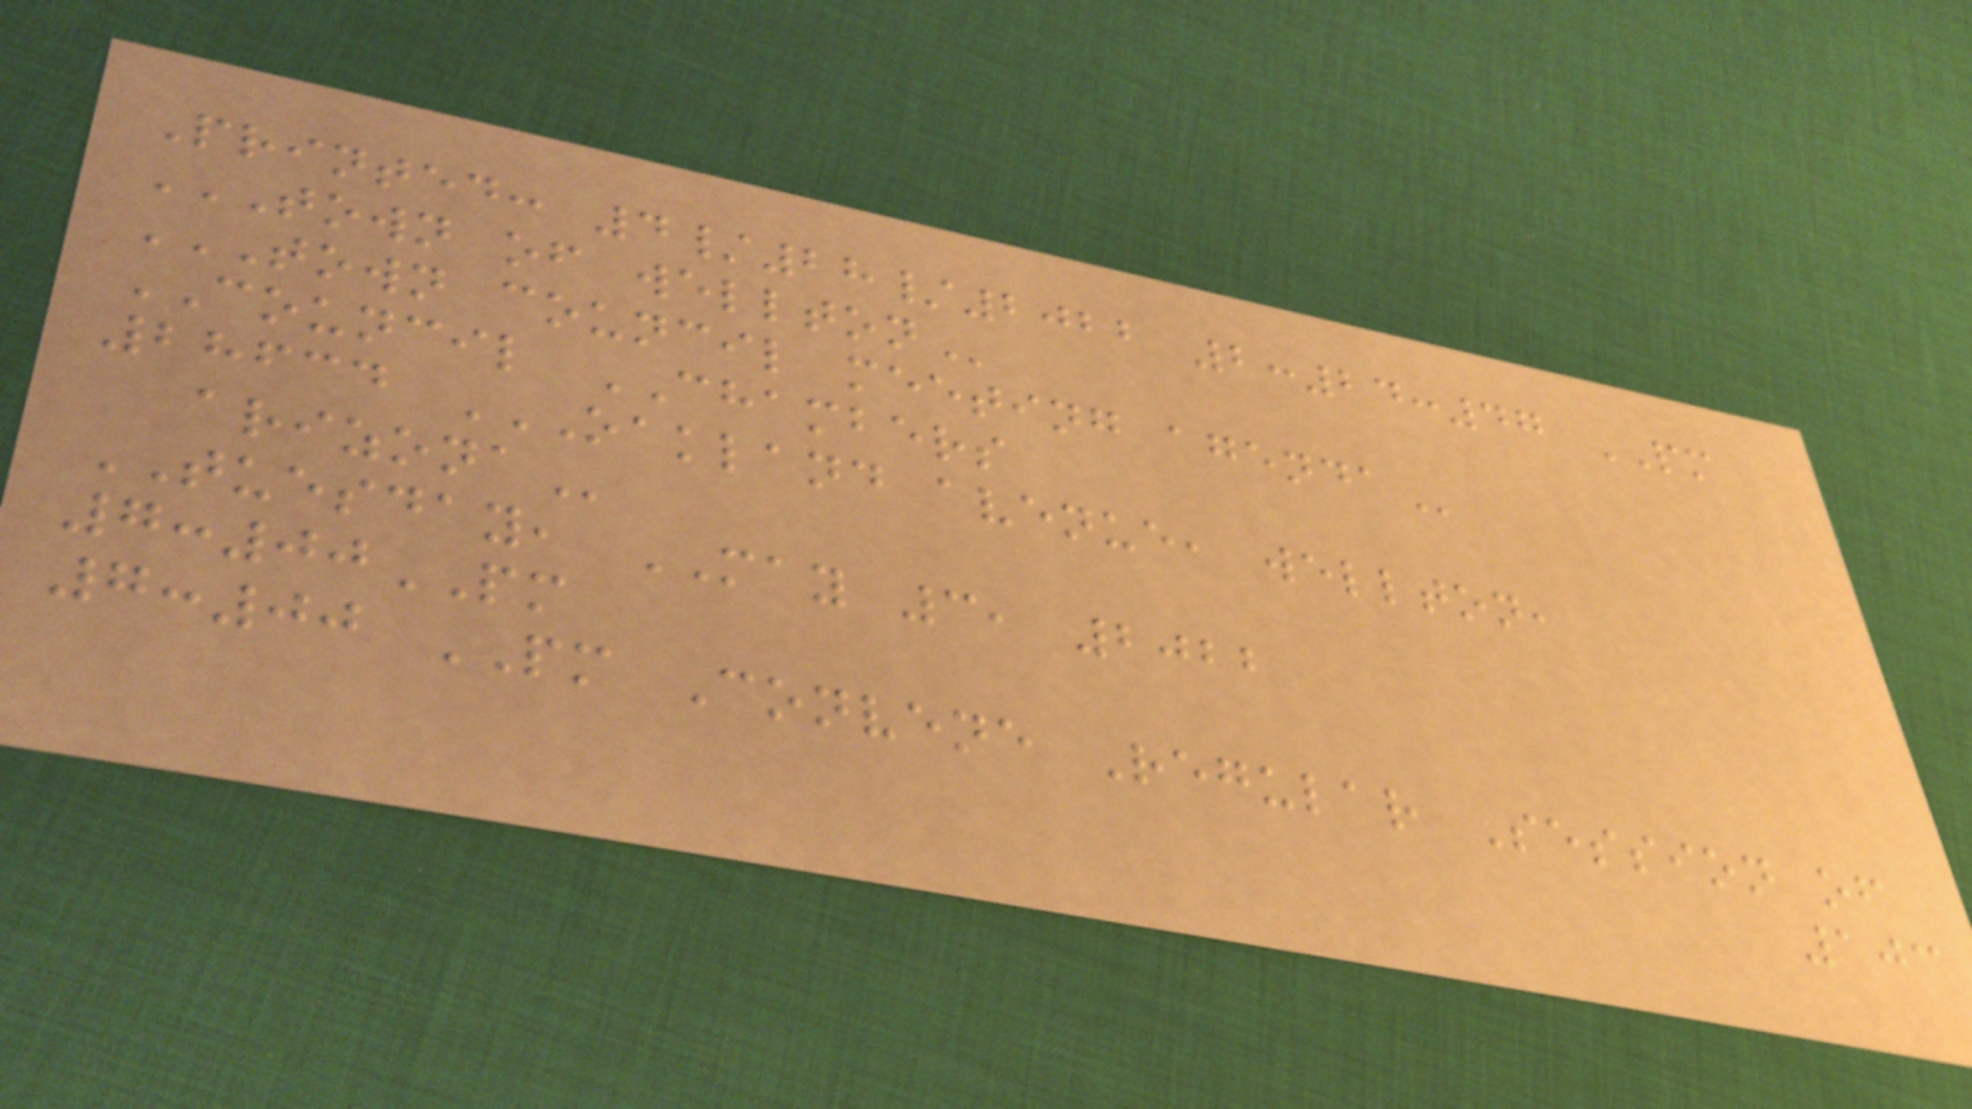Printed: 4/28/2022 2:24:47 PM
TOWN OF WELLTON
TOWN COUNCIL MEETING AGENDA
COUNCIL CHAMBERS
28634 OAKLAND AVENUE, WELLTON,
ARIZONA
TUESDAY, MAY 3, 2022
7:00PM
7:00 PM Convene Regular Session of
103
